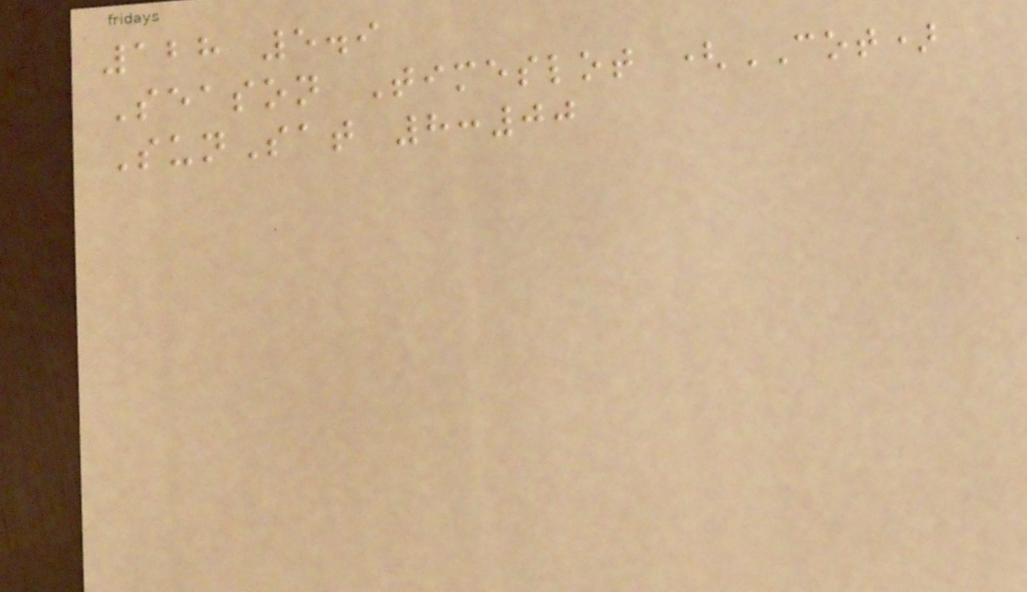128 5.9
Season Timeslot (COT)
SunSat 8:00
